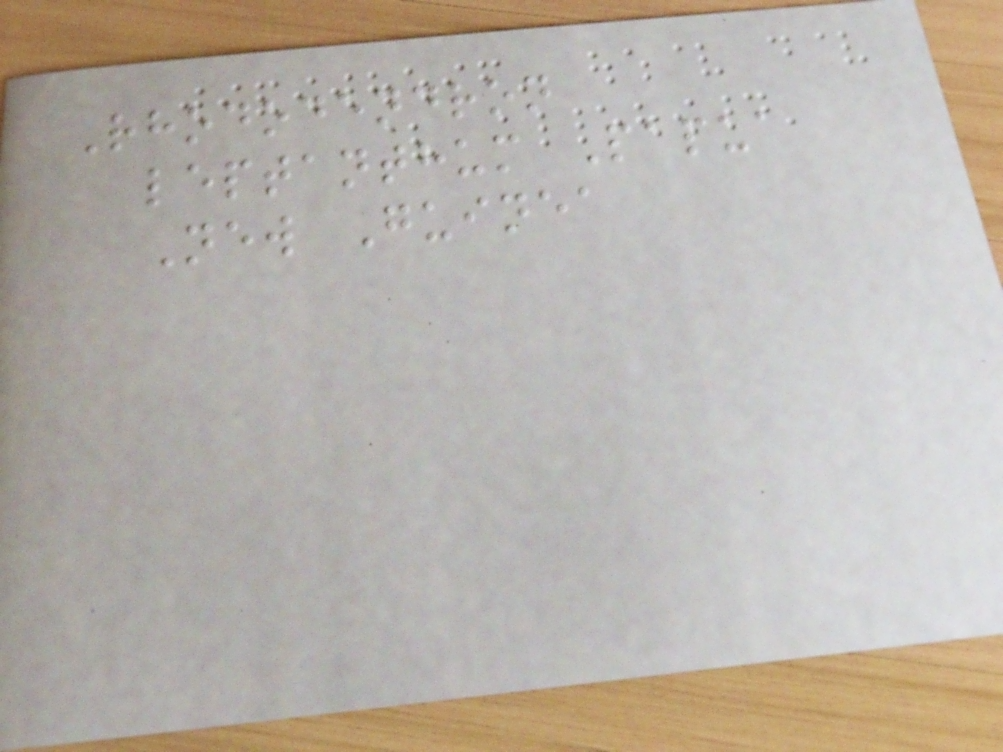Rhododendron
leptanthum Papua
New Guinea
